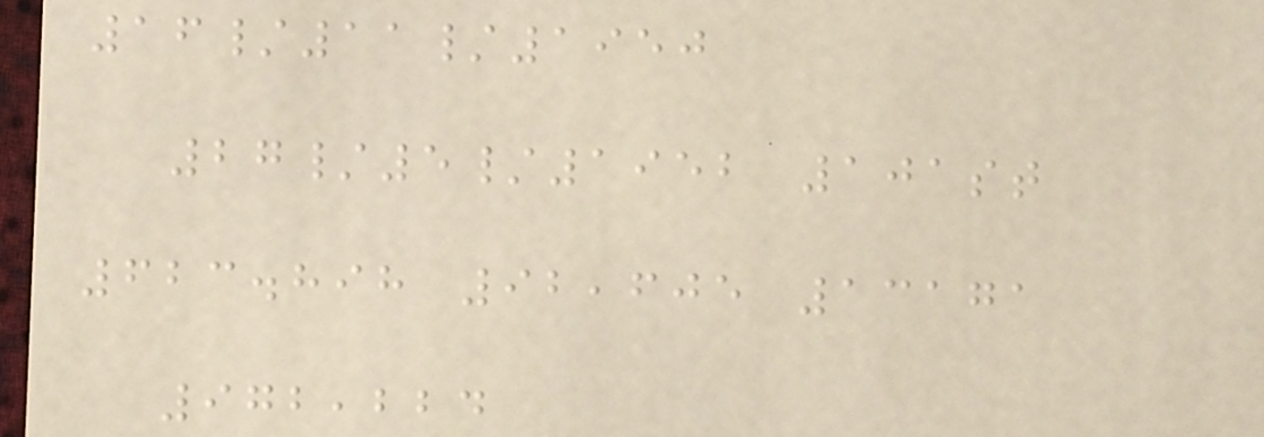16/11/1950
27/5/1952 101st
623.898 92,605 13171
972,224
